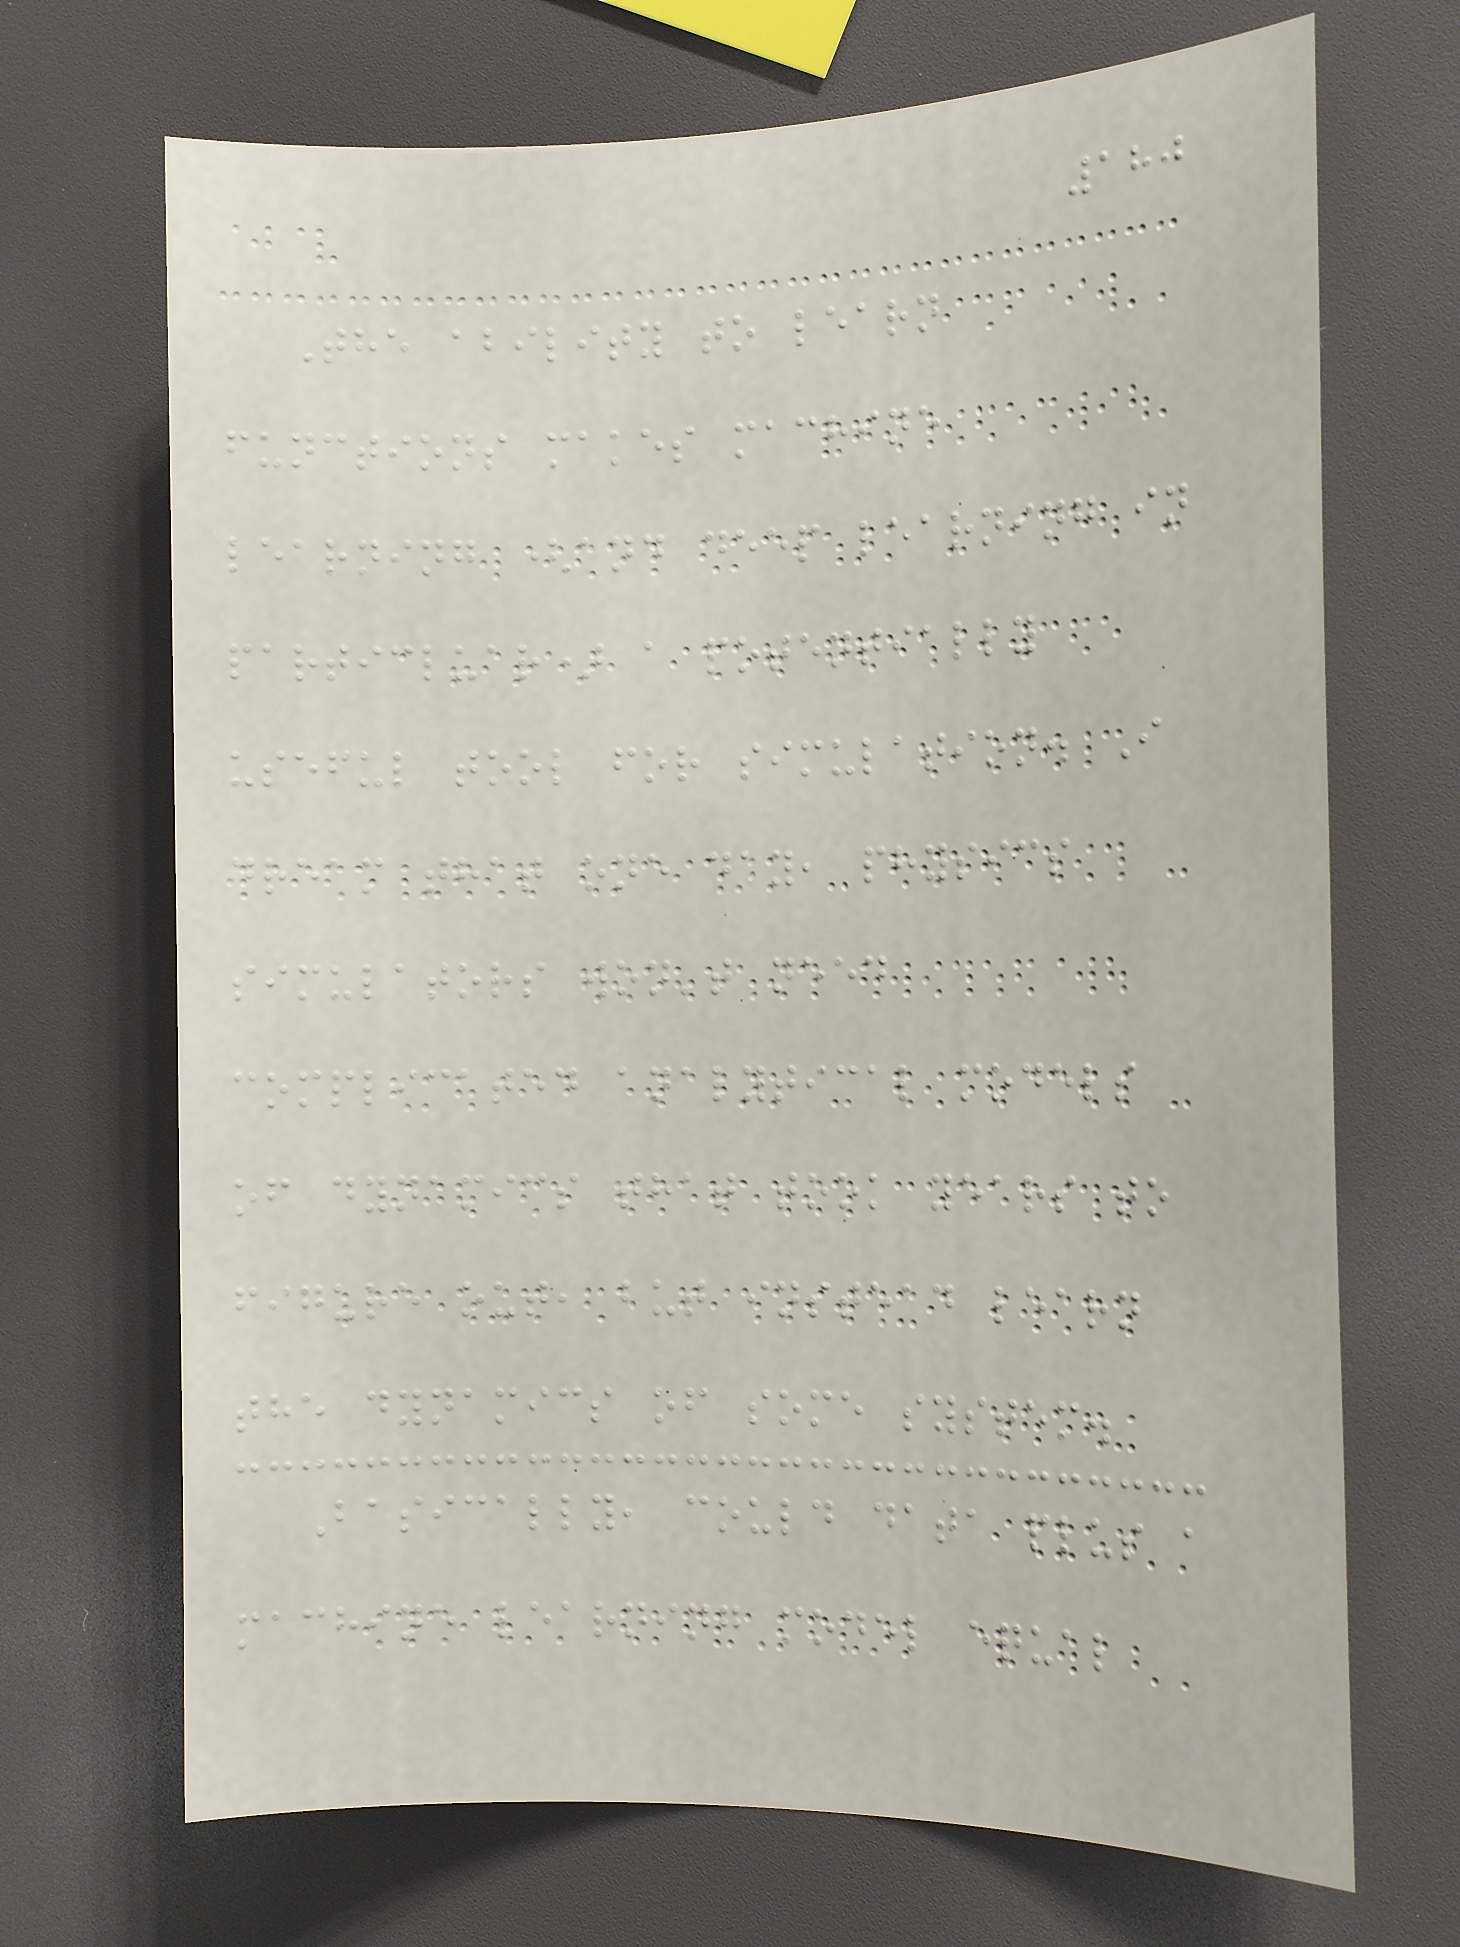180
The ability to learn
functions makes machine
learning (and deep learning in
particluar) a potentially
useful tool for simulation. I
dream that one day, physics
simulators won't need
complicated analytical models
of dynamics that took years to
figure out, but instead learn
the dynamics of some system.
Basically, could data plus a
machine learning model equal
